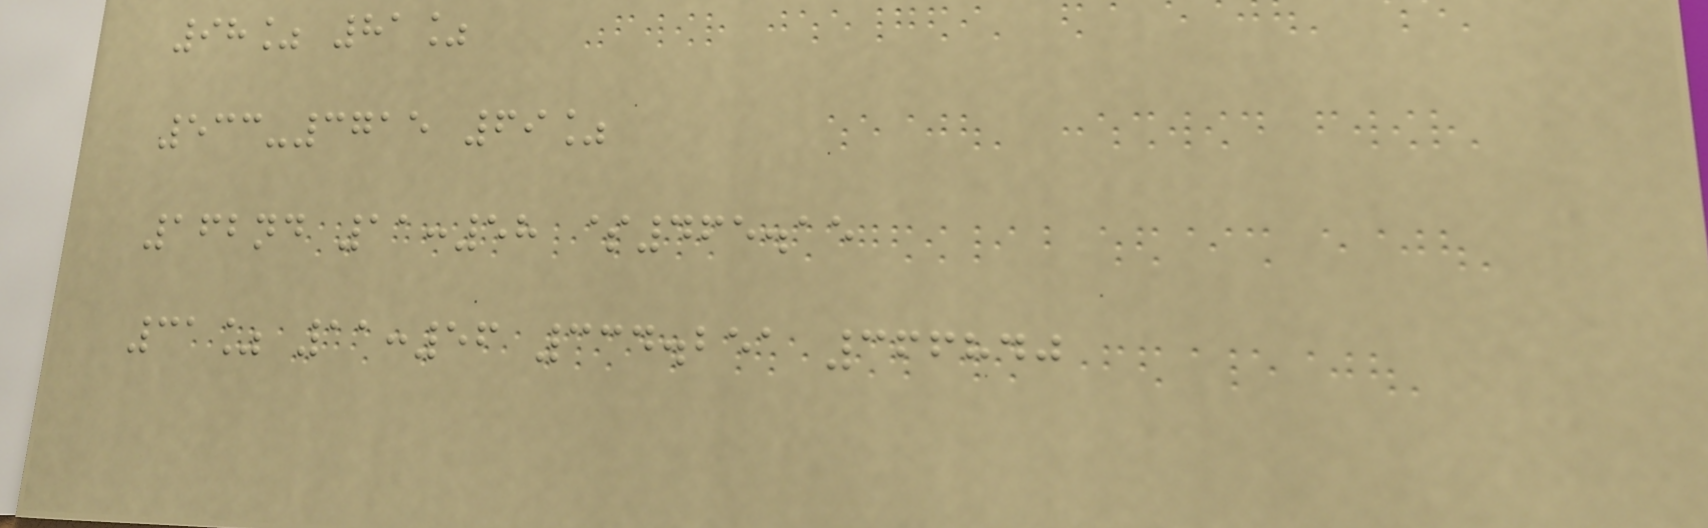98% 81%
533-3715 69%
162nd 11:58 $465.15
31% 11:56 334.251 366840
